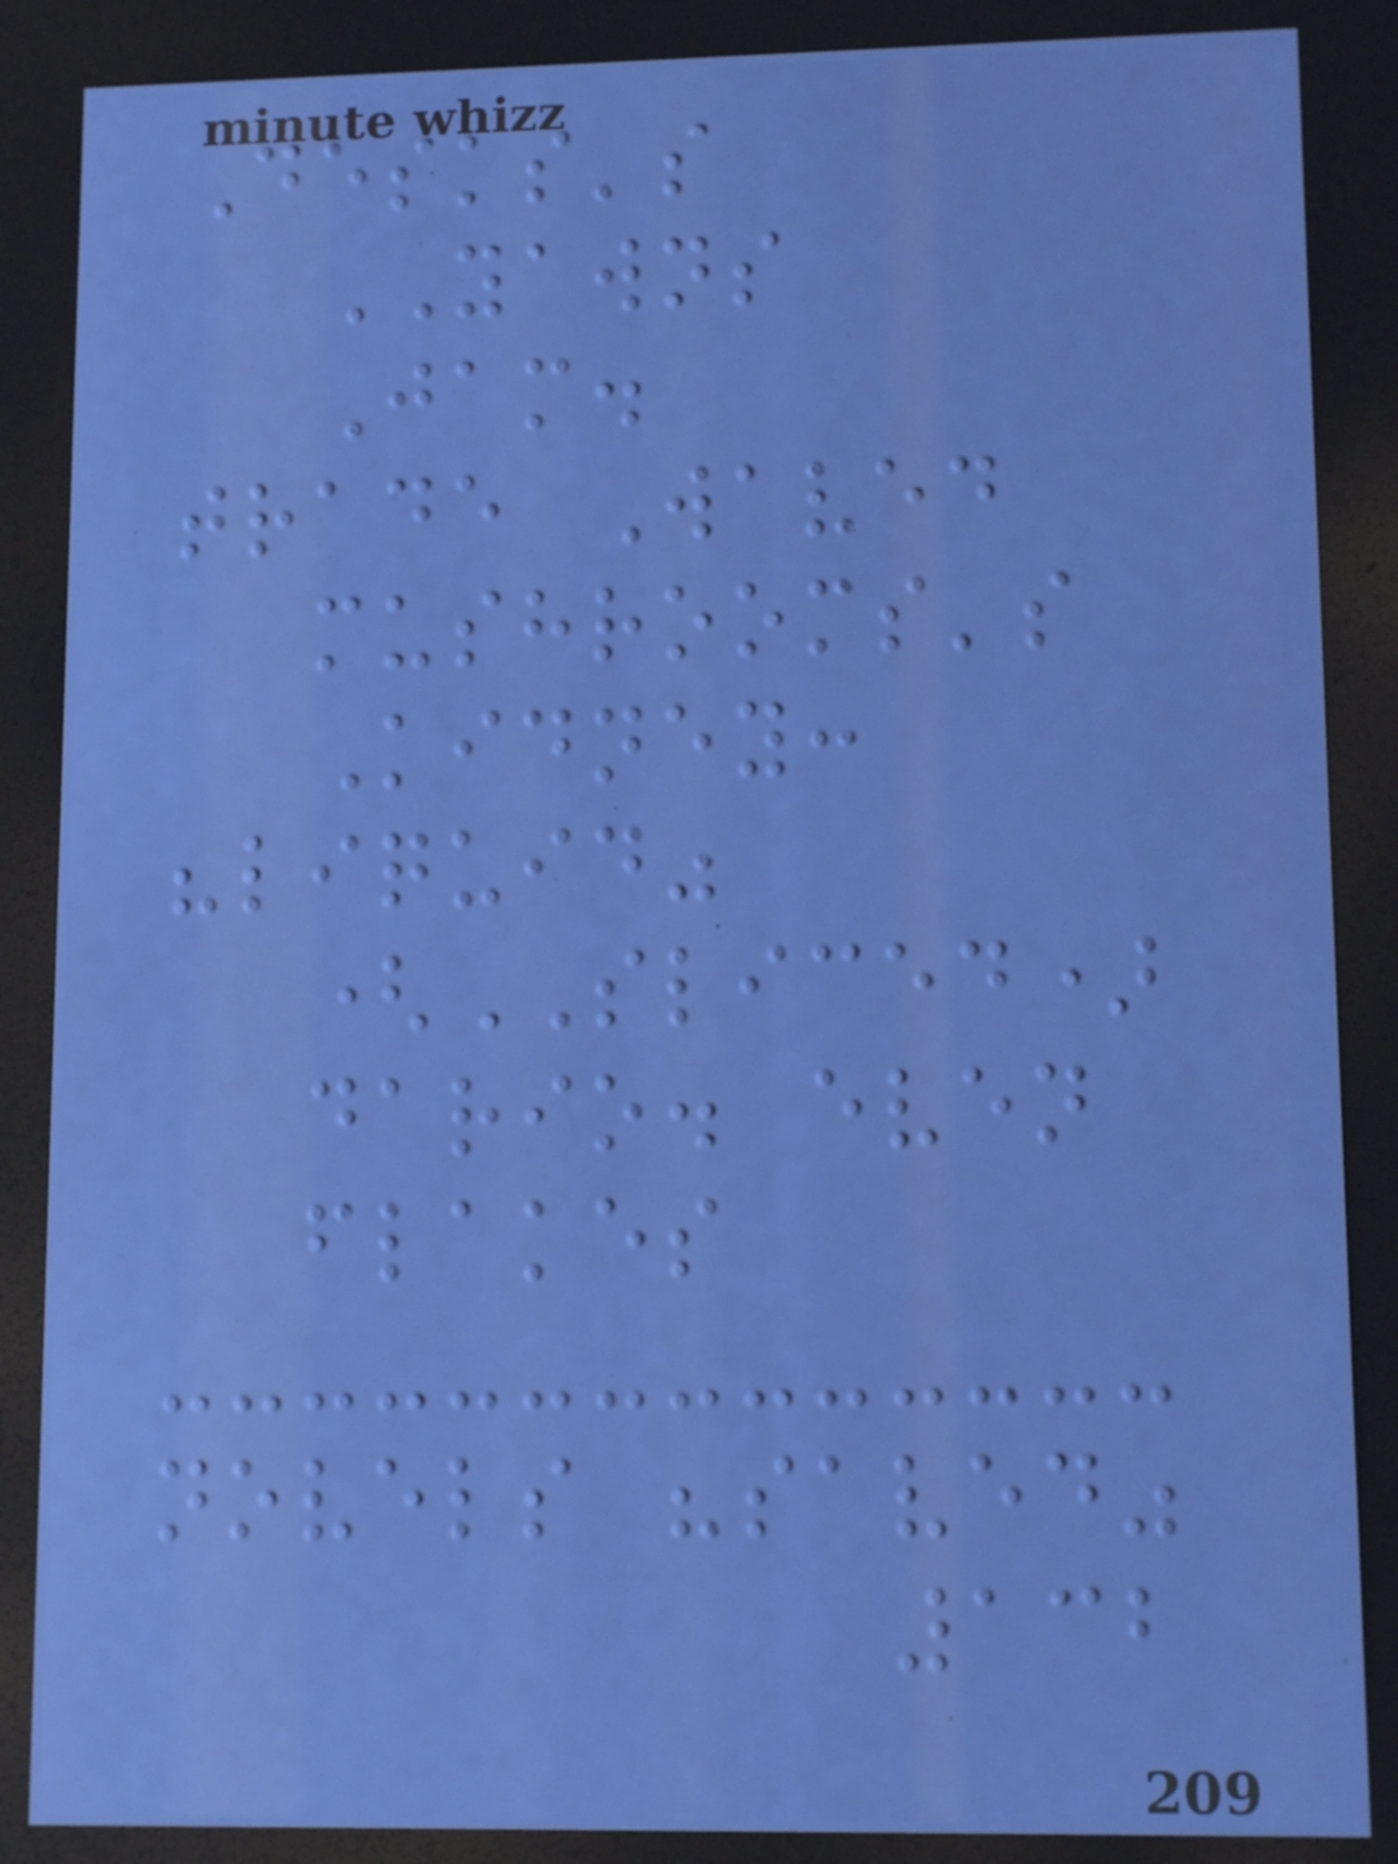Desks's
YAWNS
Jam.
trade Waved
mushrooms's
Kidney:
"liquid"
(SLICED)
dario. even
flakes
novels "saved"
132
